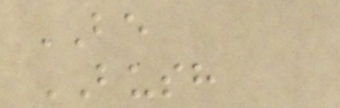BE
BUSH
